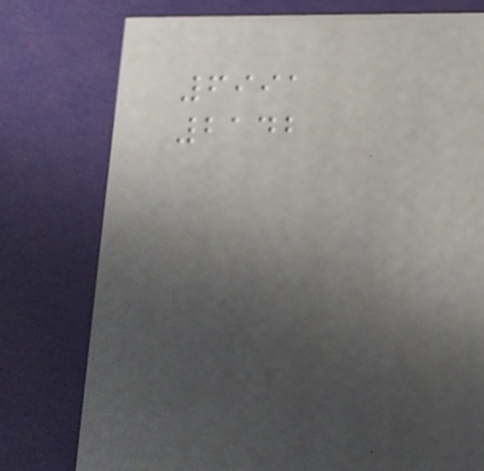6991
2142
